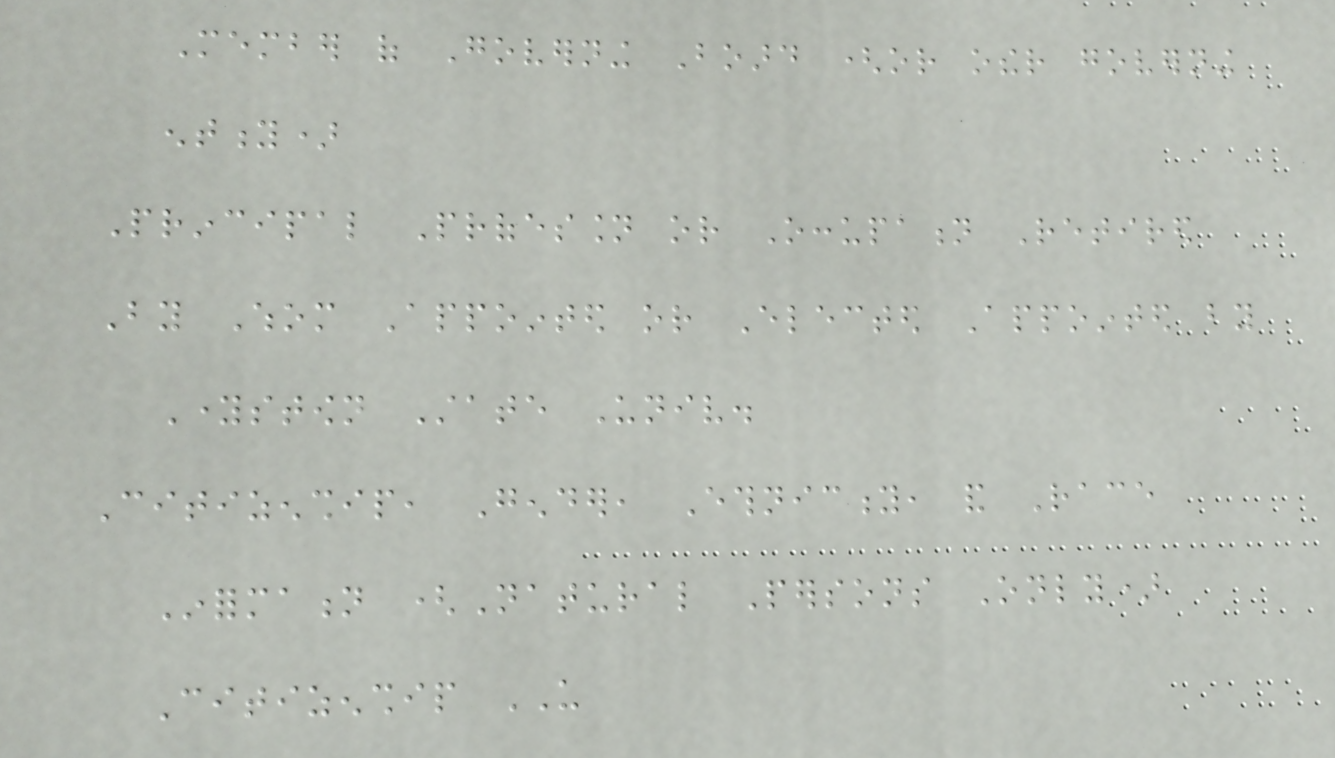Member of Governing Board (or other governing
entity)
Principal Profession or Occupation Retired
By Whom Appointed or Elected Appointed by
Youngstown State Univ.
Citizenship, Gender, Ethnicity, and Race
Information (Natural Persons Only)
Citizenship US
